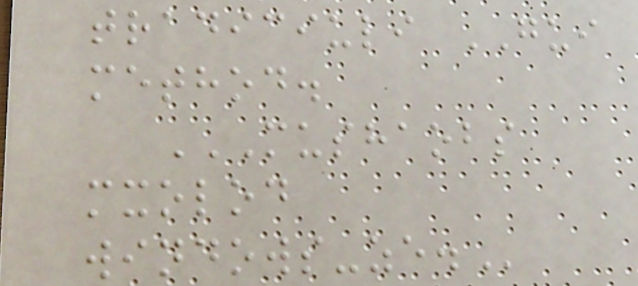tradiciuli GUI
method.
MUSHAOBS
MXOLOD
WINDOWS-ZE.
